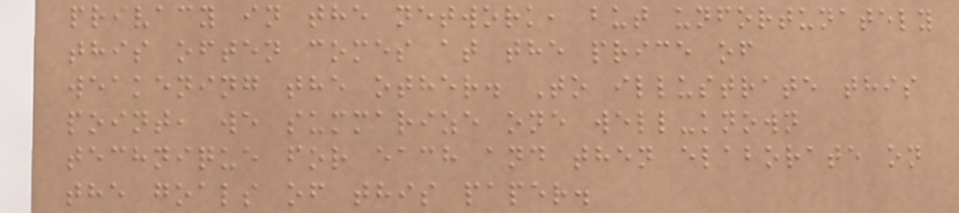privacy in the network, but unfortunately
this often comes at the price of
weakening the other. To illustrate this
point, we summarize one well-known
technique for each and then elaborate on
the goals of this paper.
